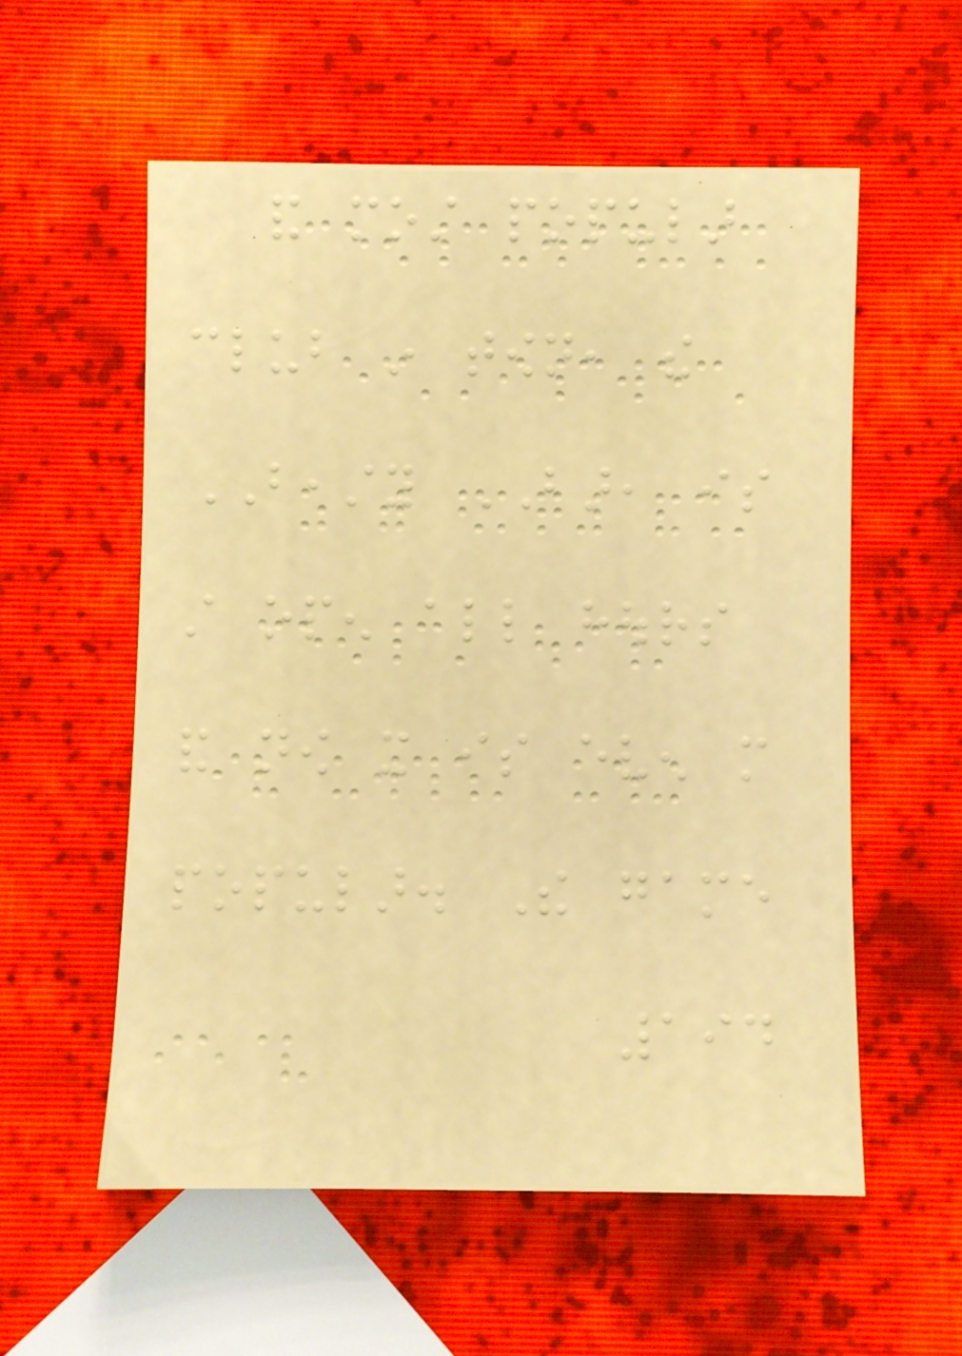and most popular
club in town, the
BEASTY BAR, is
still open all hours
and now it is even more
popular. The game
194
